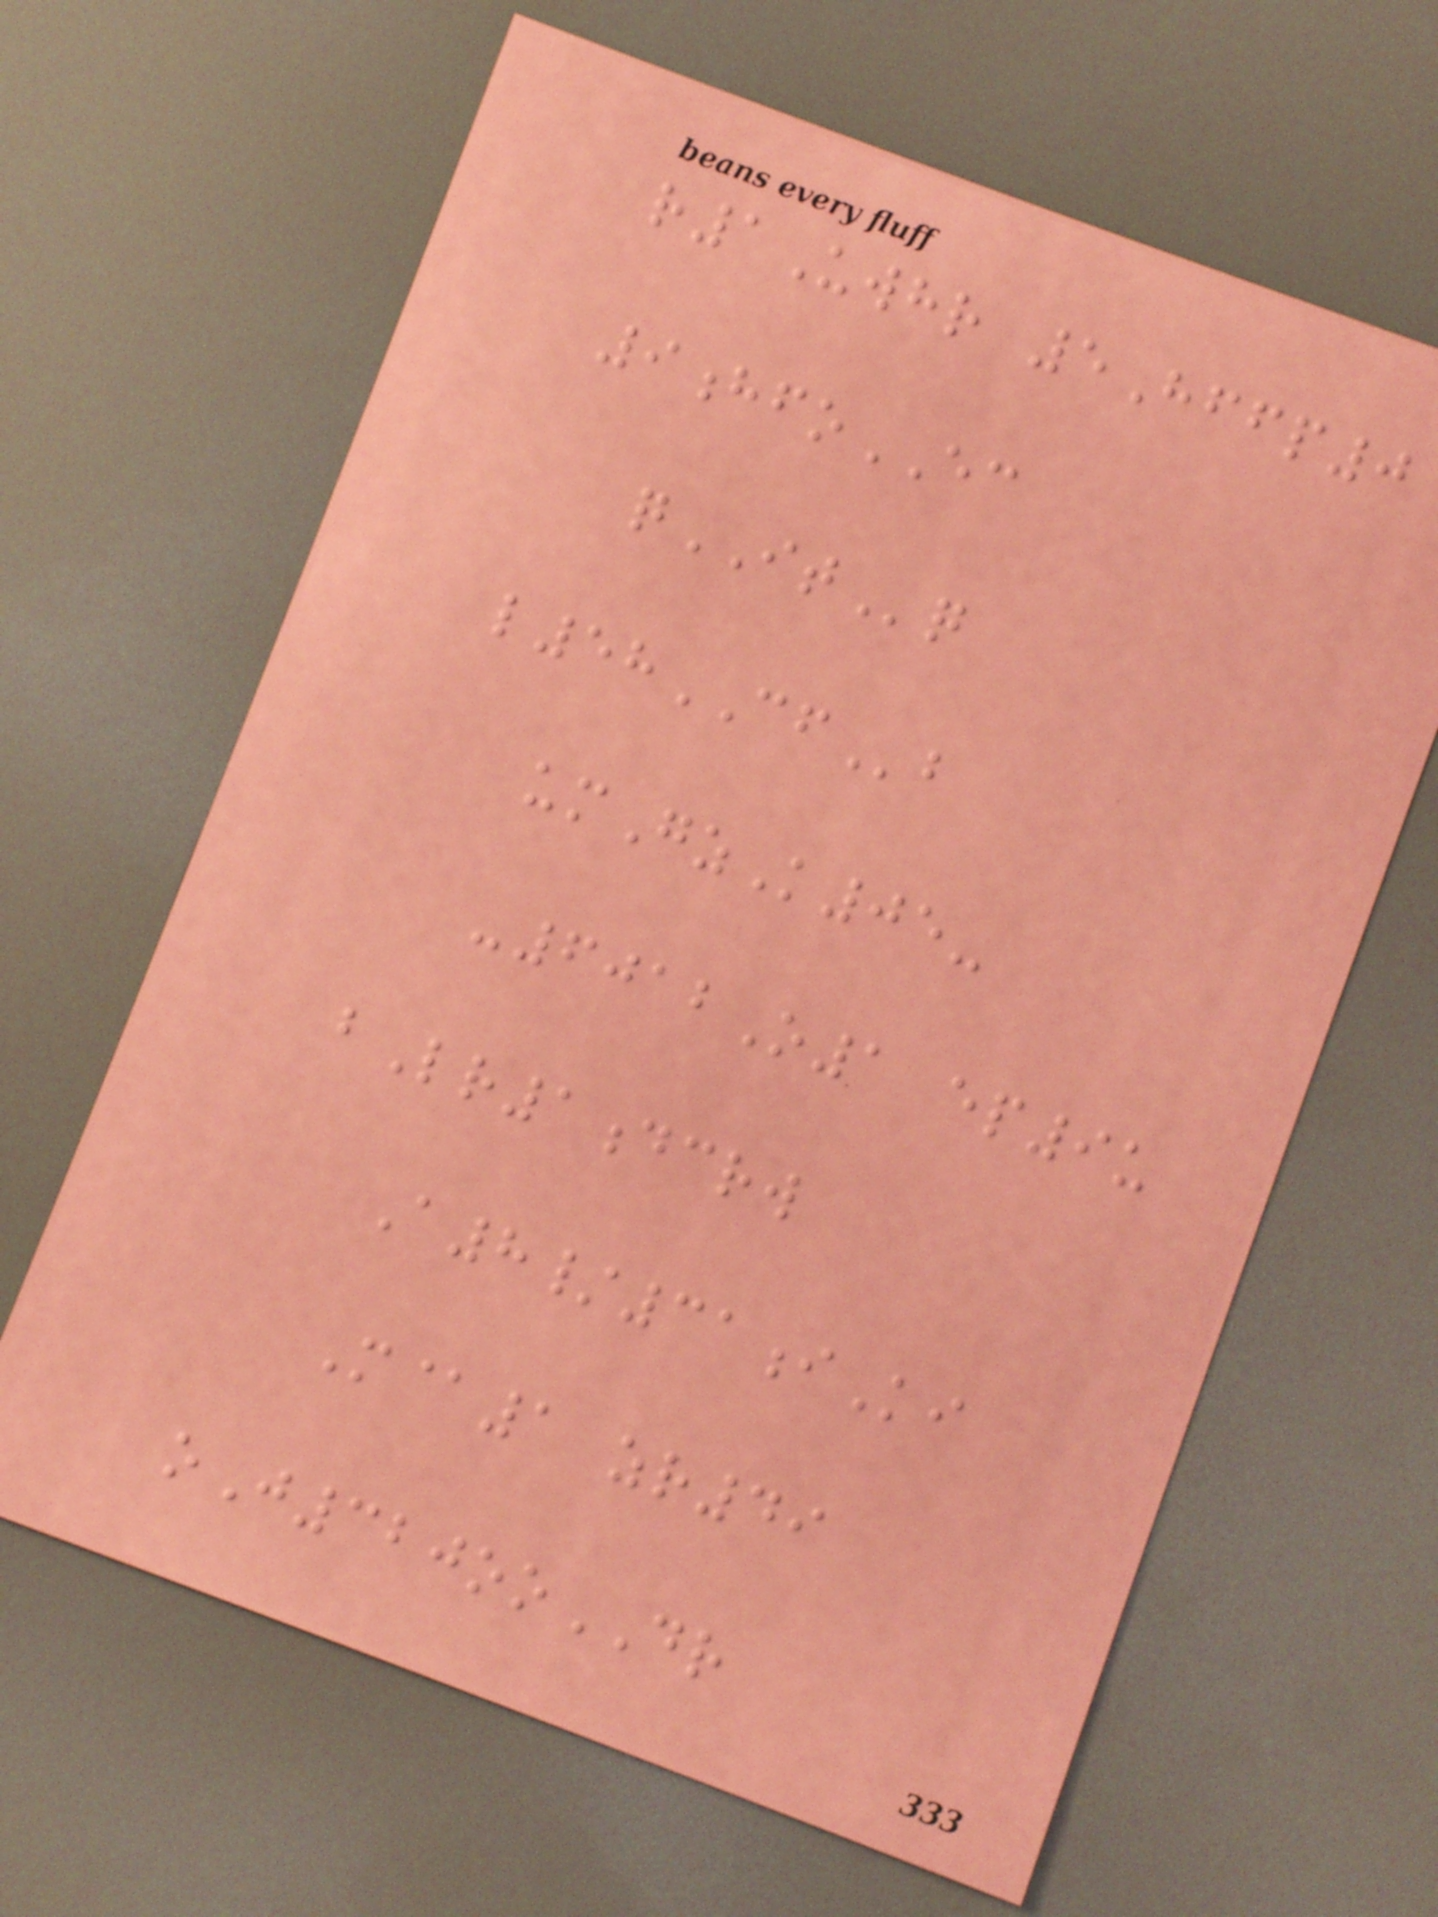r1Uwhr 5Hffp0
9hfoEC
qITq
l58CFb
umGzK05-
-6012O1 ep9u
bLr1dcrw
A8/31iKi
M@1 zr49
oJ320ooDR
